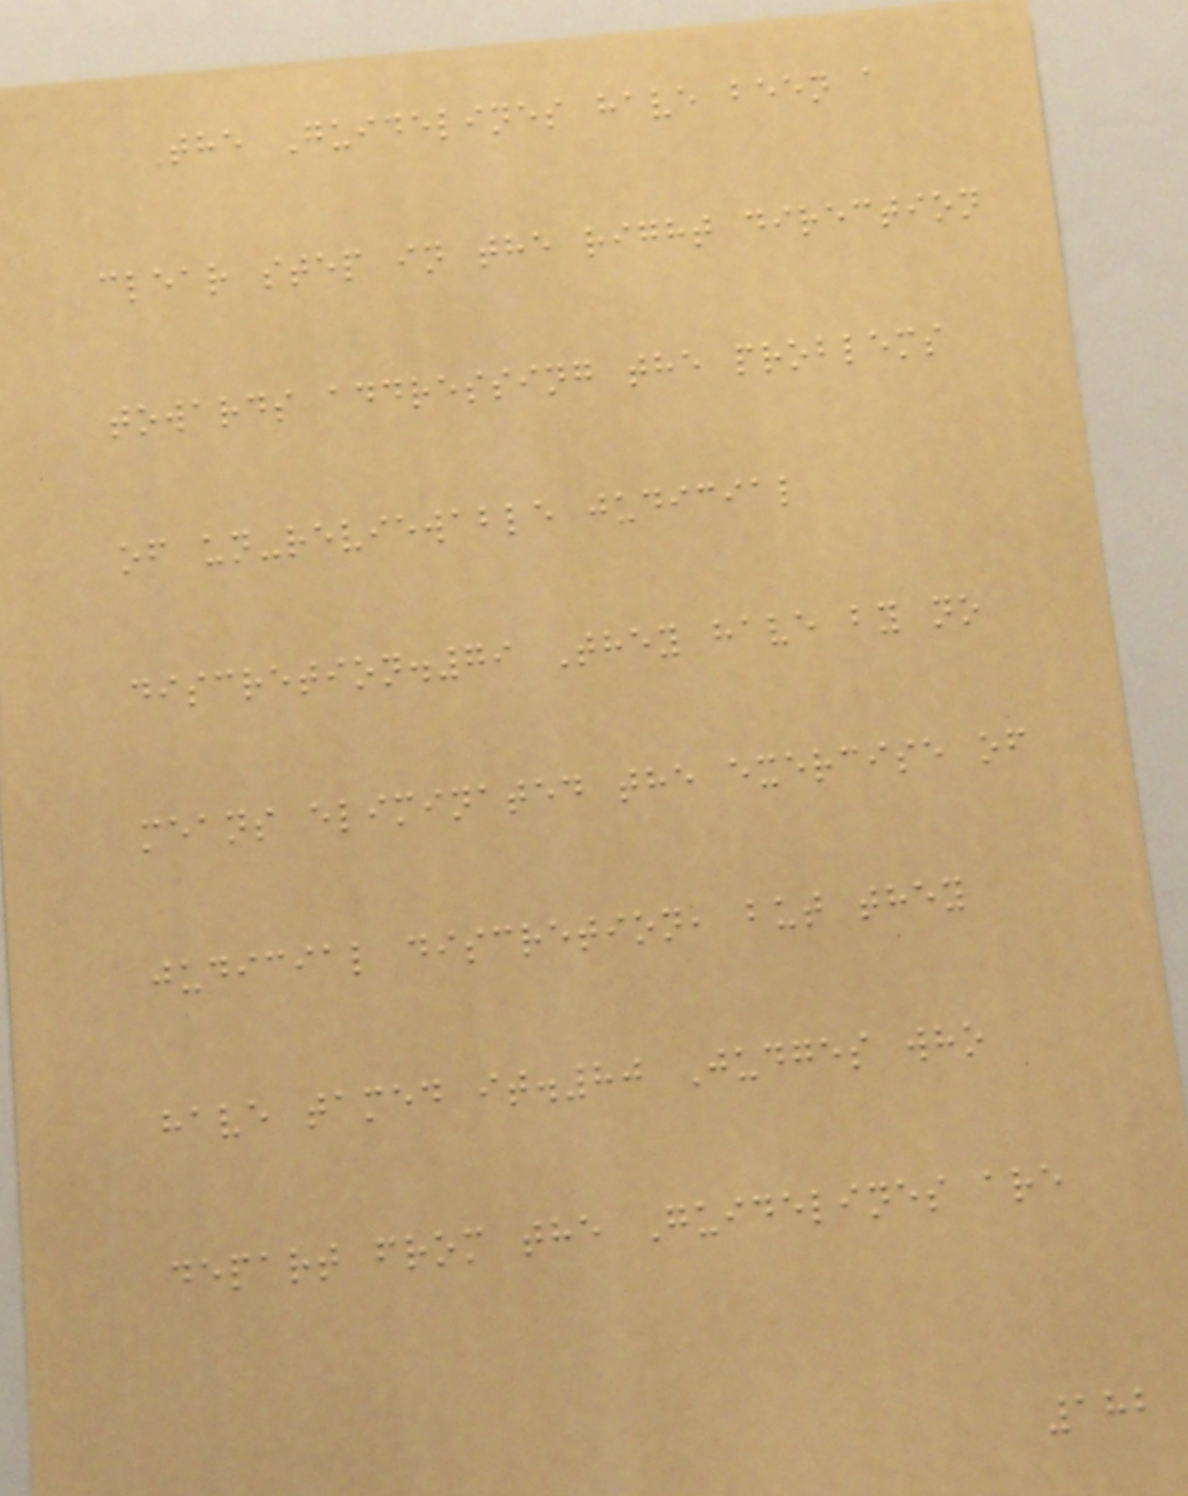The Guidelines have been a
clear step in the right direction
towards addressing the problems
of un-reviewable judicial
discretion.79 They have by no
means eliminated the exercise of
judicial discretion, but they
have tamed it.80 Judges who
depart from the Guidelines are
182
